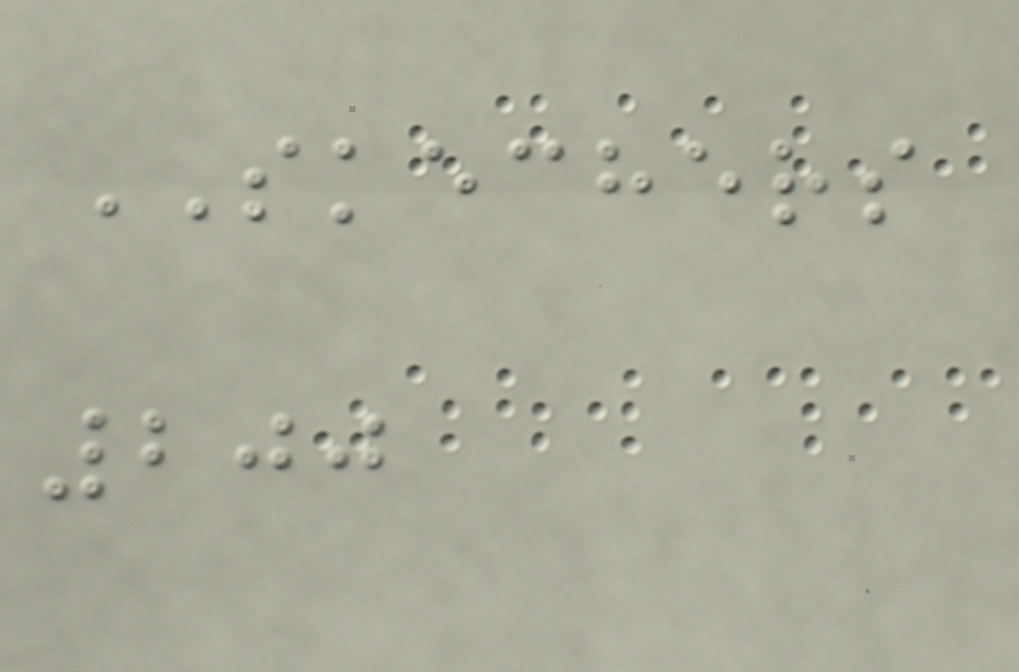SKECHERS
200
